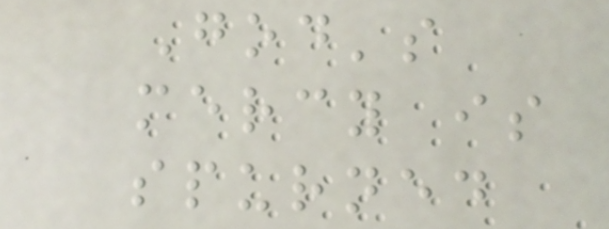God's
mercy is
spurned
